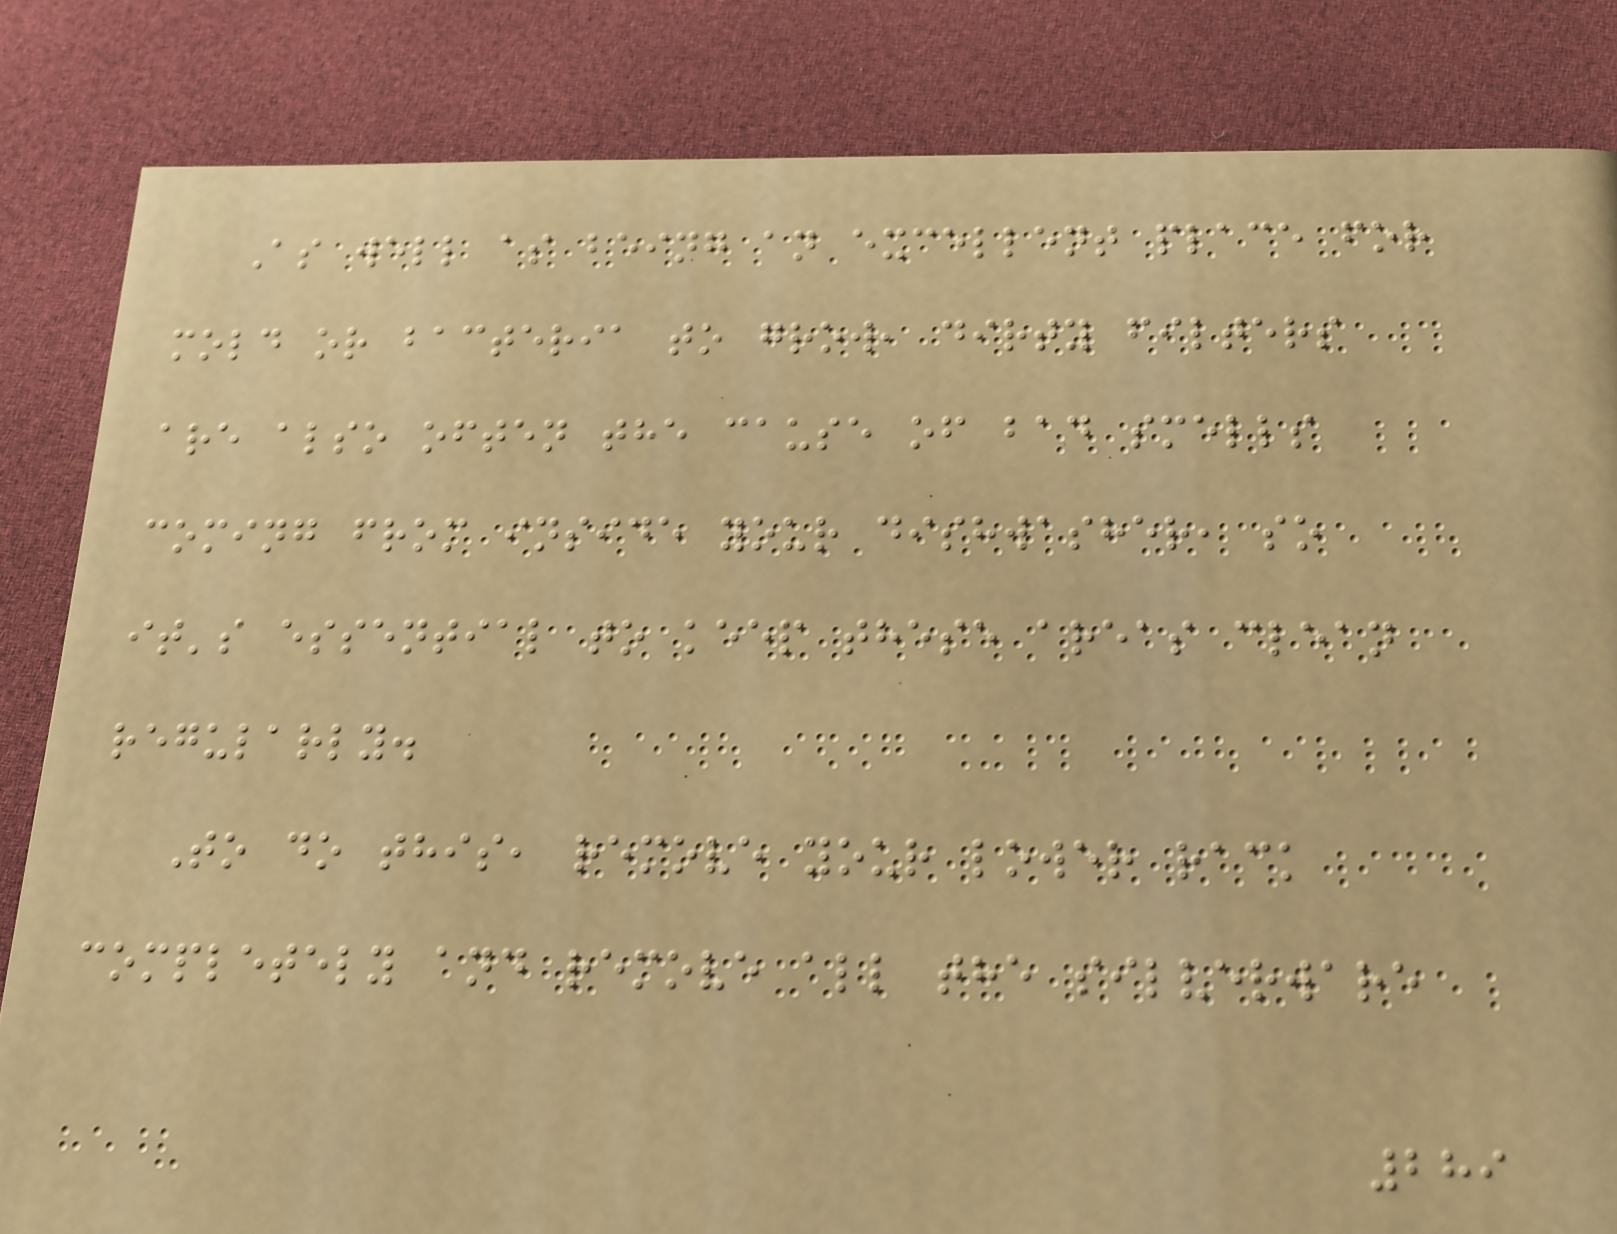As well as being an excellent place for
mold or bacteria to grow, dirty filters
are also often the cause of bad smells
coming from inside your dishwasher, so
it's essential to keep these areas clean
regularly.
To do this, remove your lower rack
completely and remove all the silverware
289
